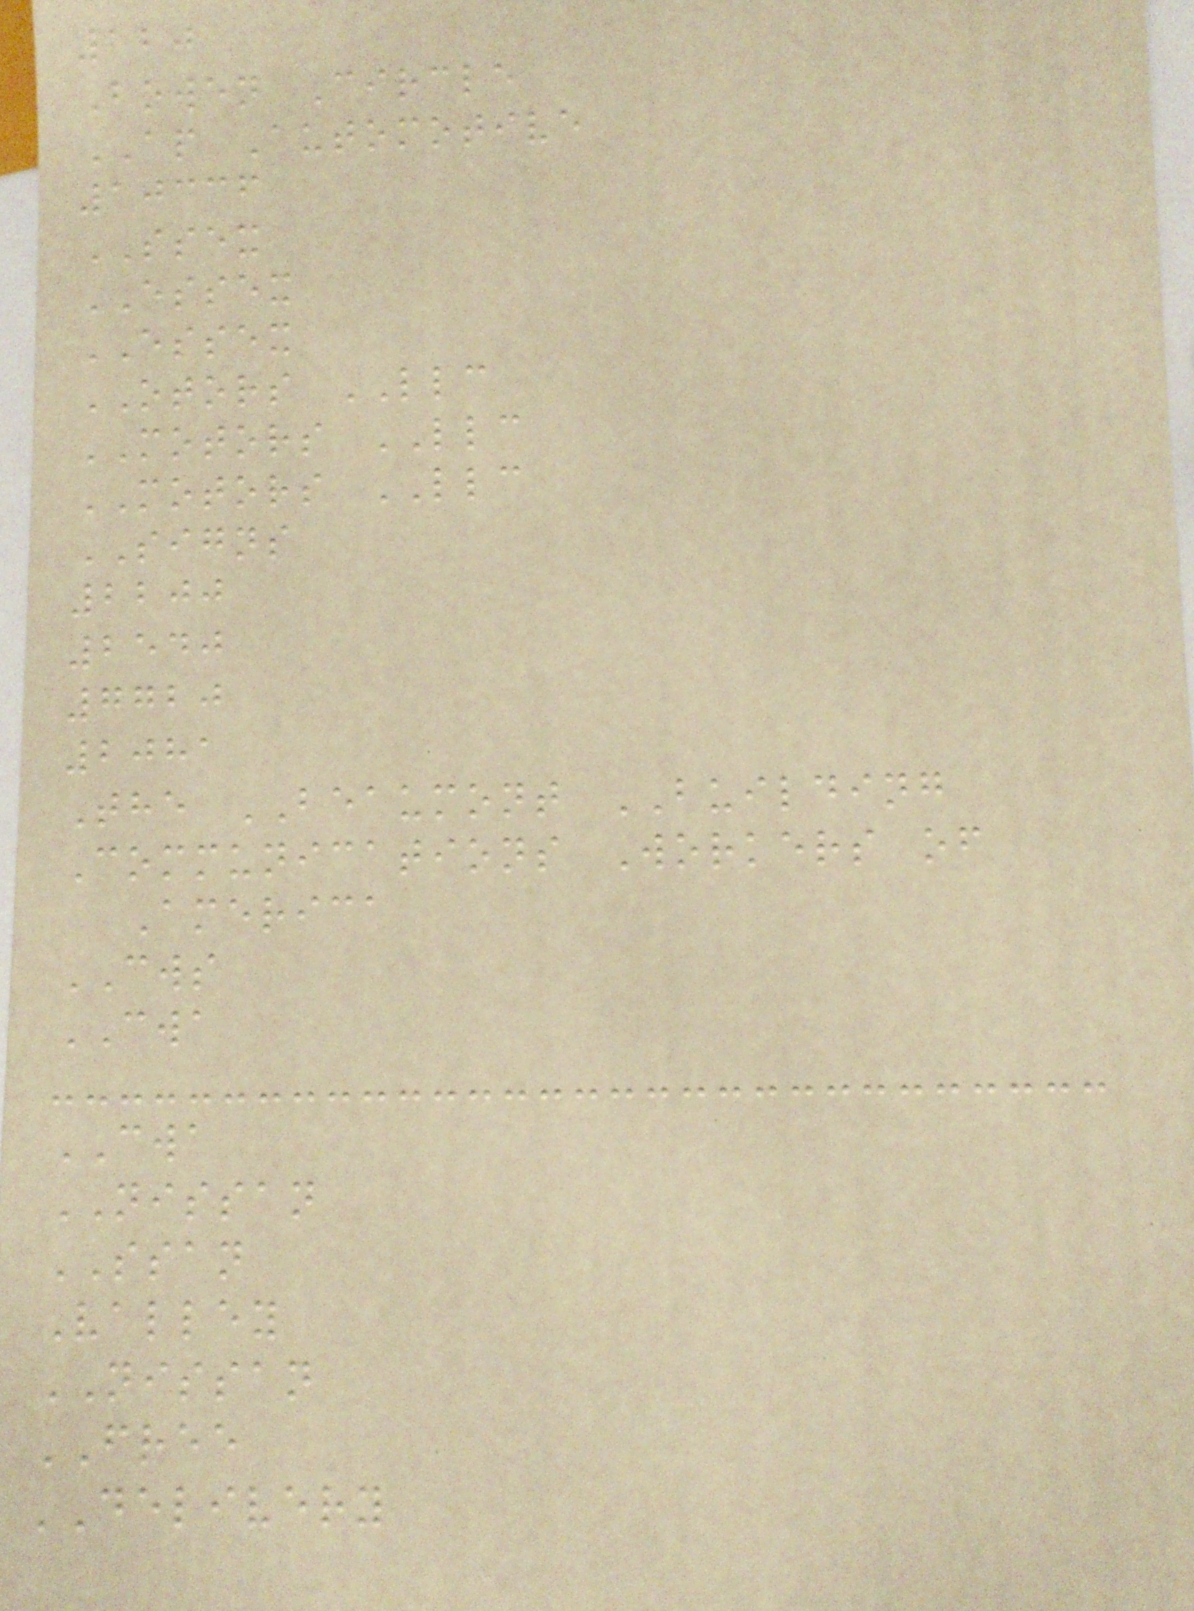120
Bowen Circle
AP Automotive
10336
SSEX
ESSEX
ESSEX
OTORS LLC
MOTORS LLC
MOTORS LLC
SIGNS
2200
2540
7720
2081
The BEAUMONT BUILDING
Communications Workers of
America
CWS
CWA
CWA
NISSAN
SSAN
Valley
NISSAN
FREE
DELIVERY
